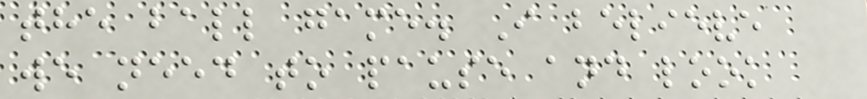the ball game. I believe
we need to pause and look
